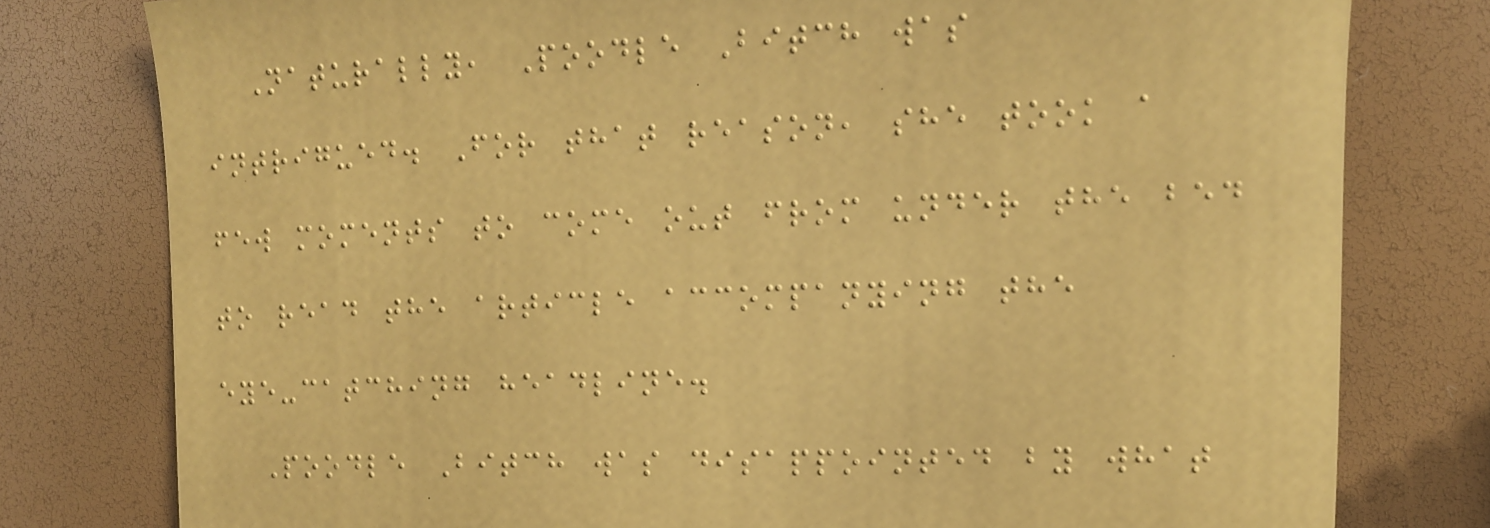Naturally, Poodle Bitch was
intrigued. For that reason, she took a
few moments to come out from under the bed
to read the article accompanying the
eye-catching headline.
Poodle Bitch was disappointed by what
